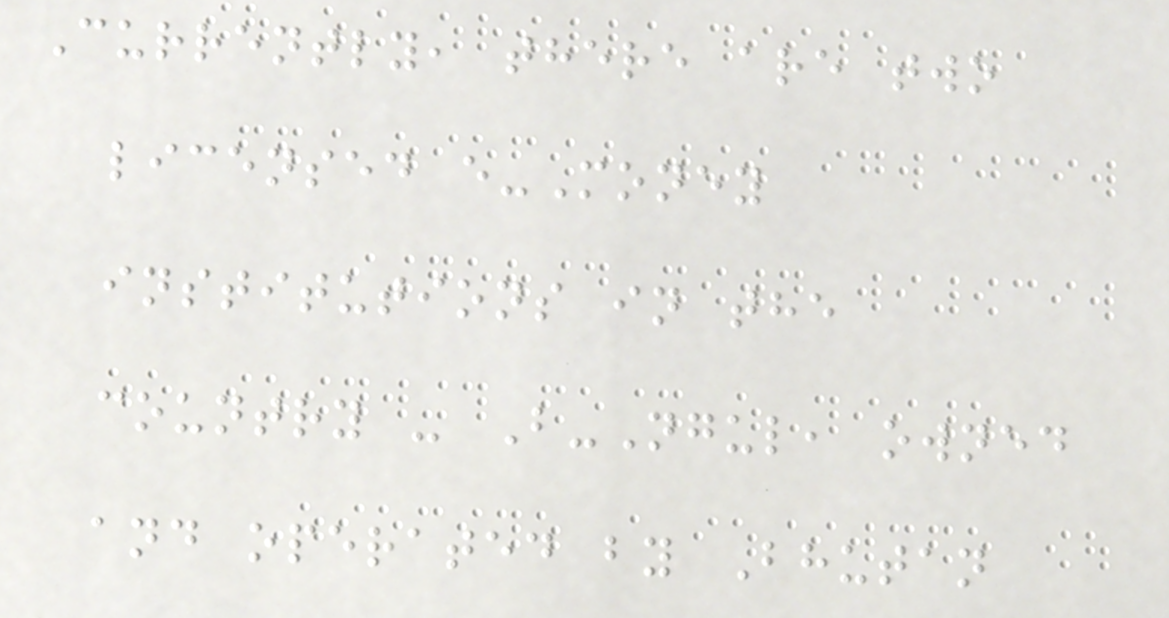Currently, there are two
licensed e-Money
institutions in the
country - B-Ngul, owned
and operated by Bhutan
